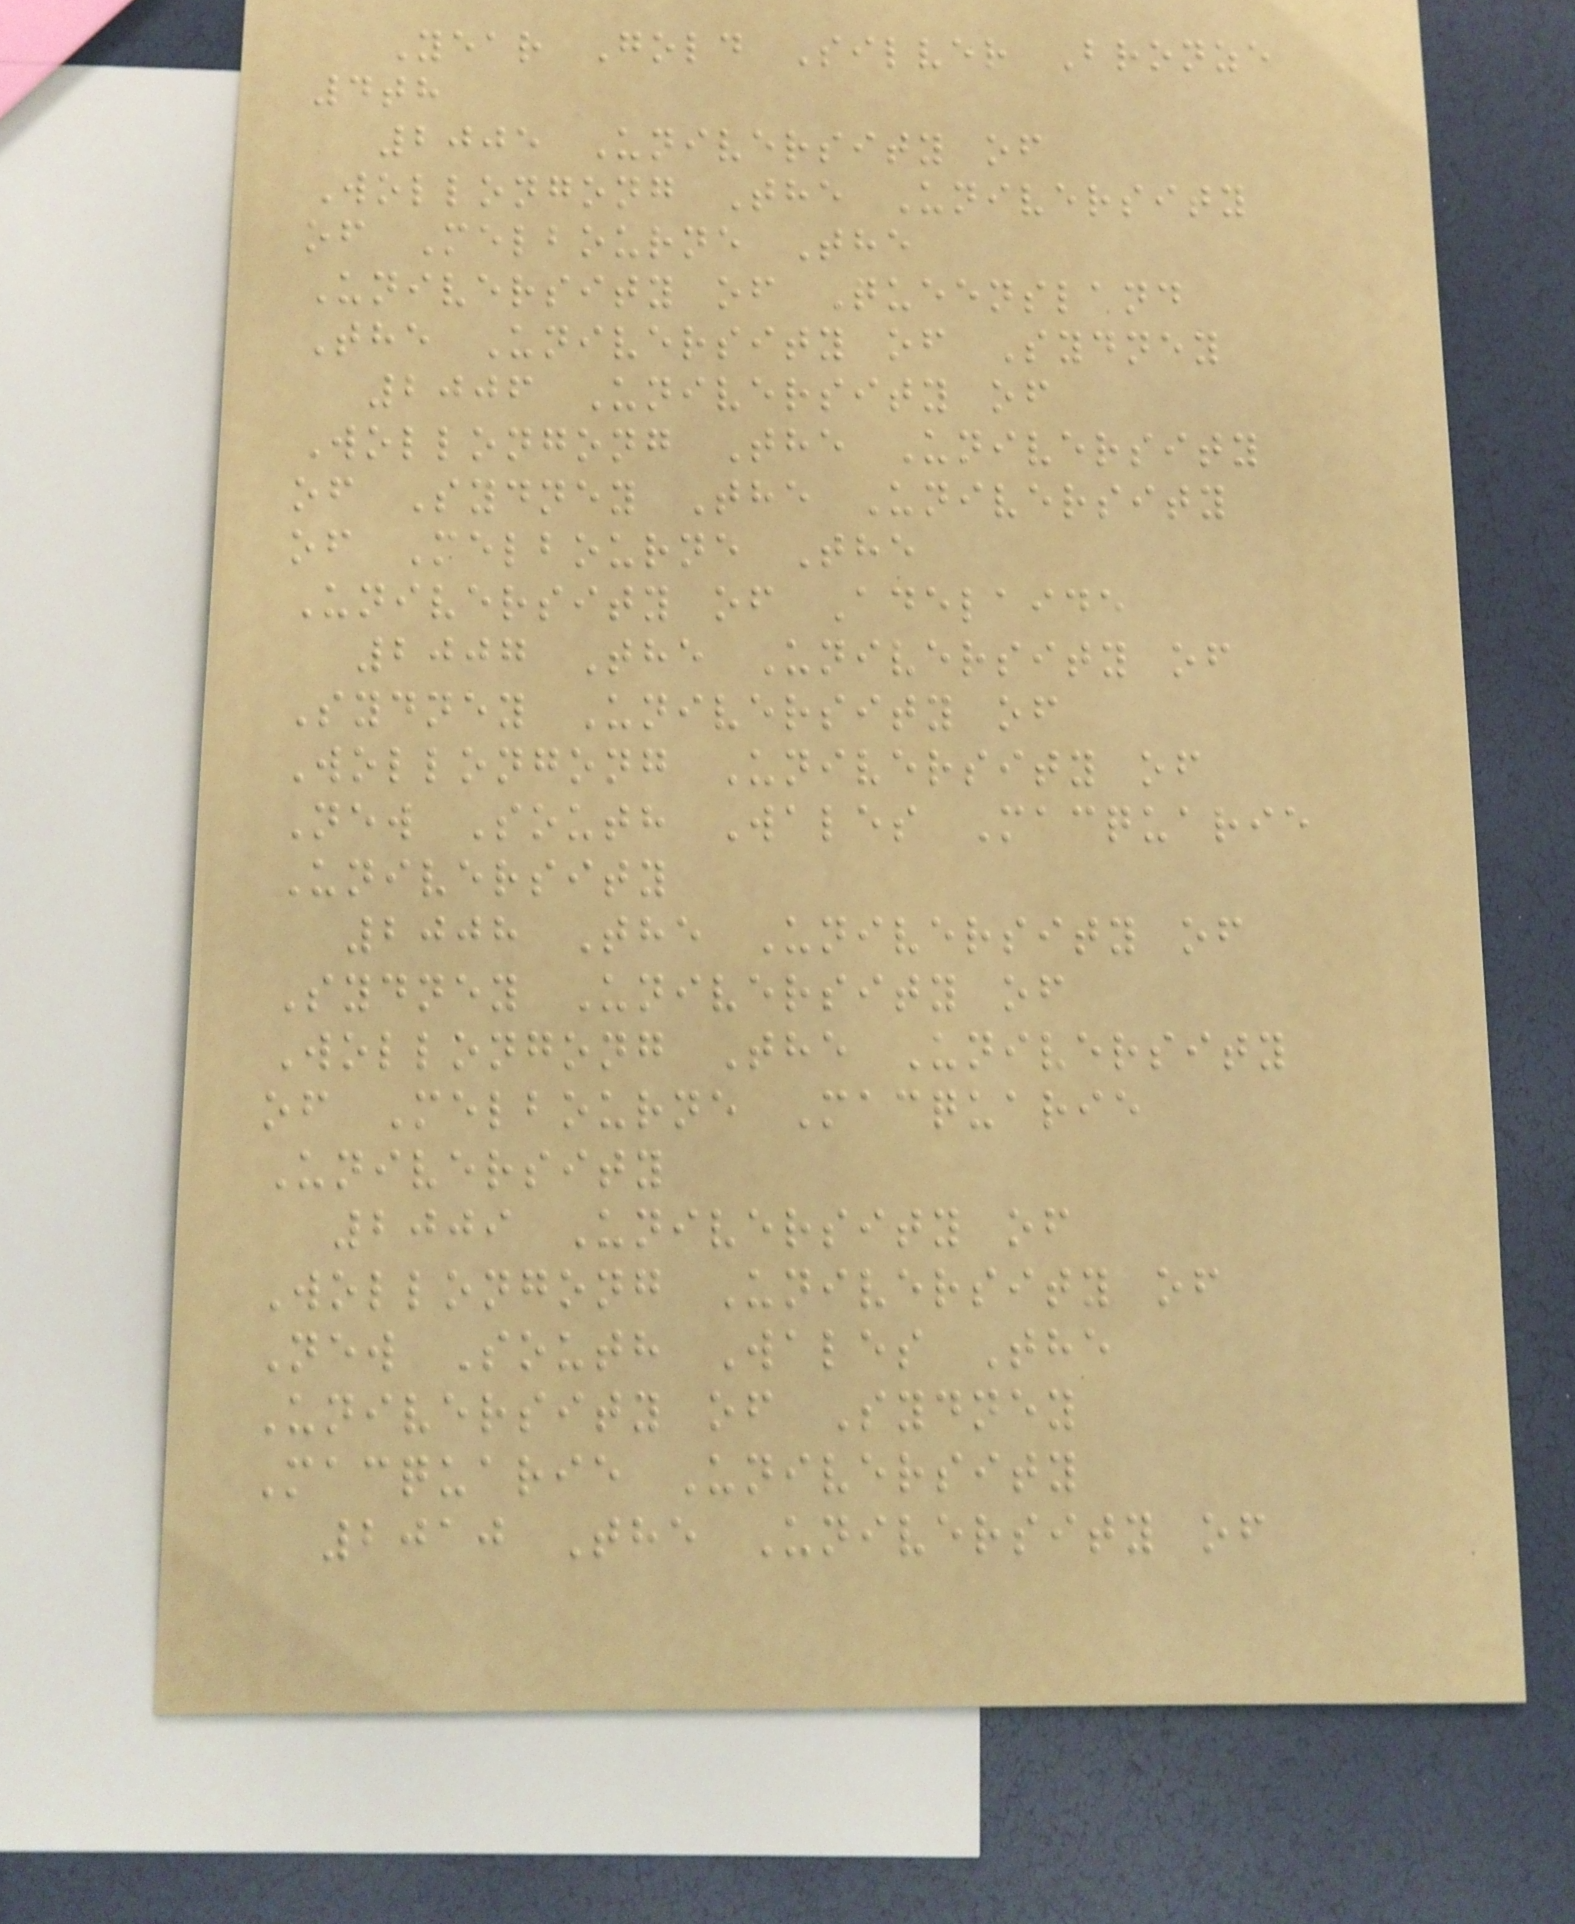Year Gold Silver Bronze
4th
2005 University of
Wollongong The University
of Melbourne The
University of Queensland
The University of Sydney
2006 University of
Wollongong The University
of Sydney The University
of Melbourne The
University of Adelaide
2007 The University of
Sydney University of
Wollongong University of
New South Wales Macquarie
University
2008 The University of
Sydney University of
Wollongong The University
of Melbourne Macquarie
University
2009 University of
Wollongong University of
New South Wales The
University of Sydney
Macquarie University
2010 The University of
